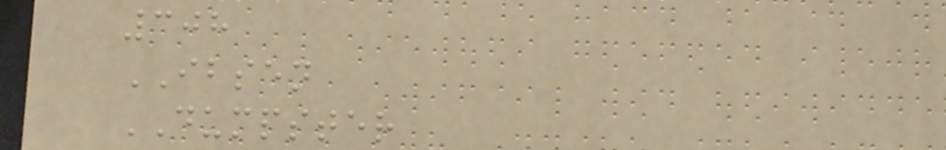308
IBSEN
DUMPSTER
